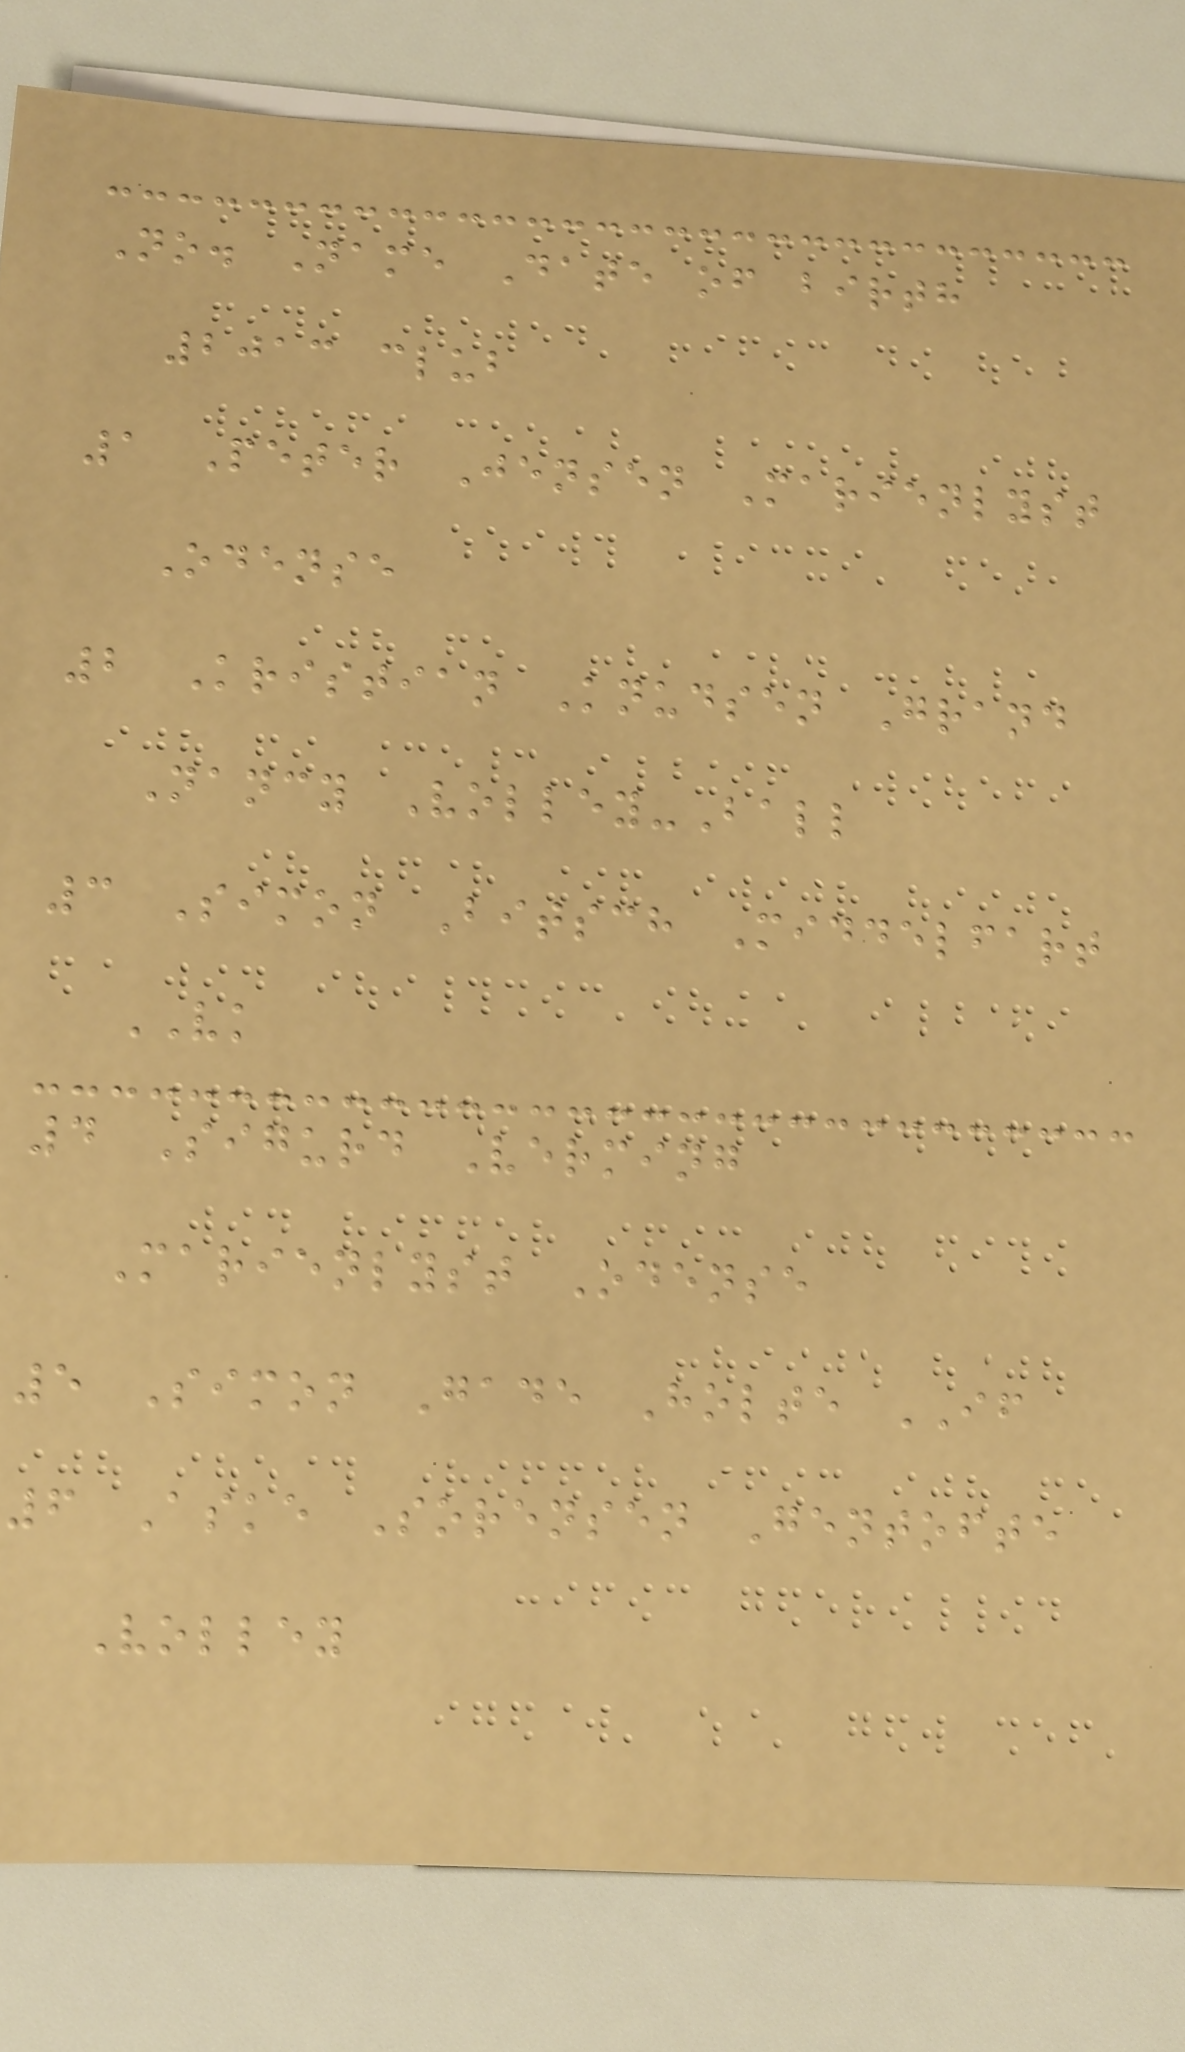No. Name Date of birth
2013 club
1 Peter Jensen Marienlyst
Odense
2 Kristian Knudsen Grand
Nancy Volley-Ball
3 Simon Bitsch Middelfart
VK
4 Sigurd Verming
Marienlyst Odense
5 Simon Gade Holte IF
6 Aske Sorensen Gentofte
Volley
